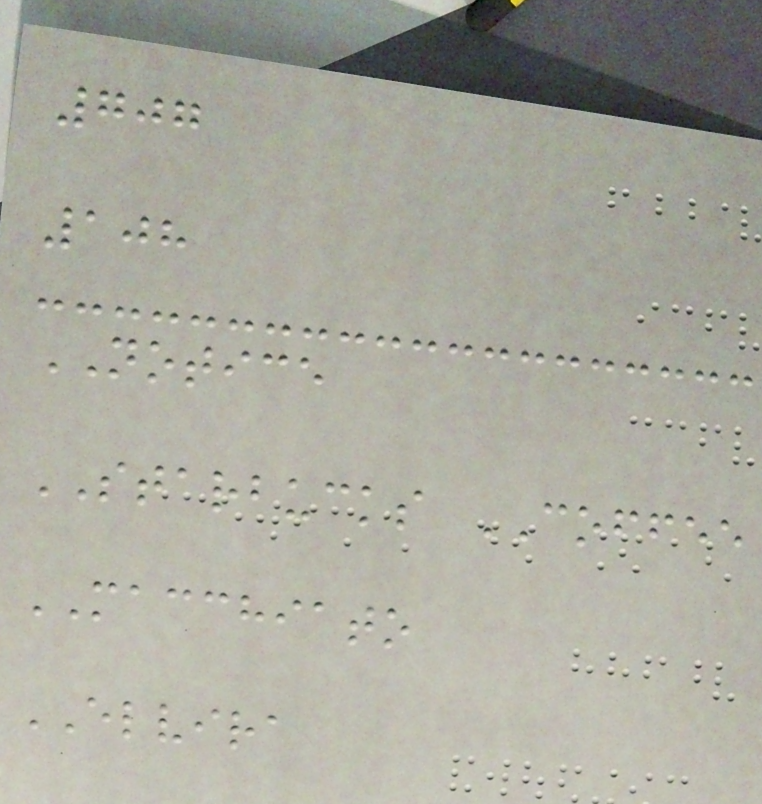707
108
NOTICE
STARBUCKS COFFEE
MACCHIATO
ELVIRA
